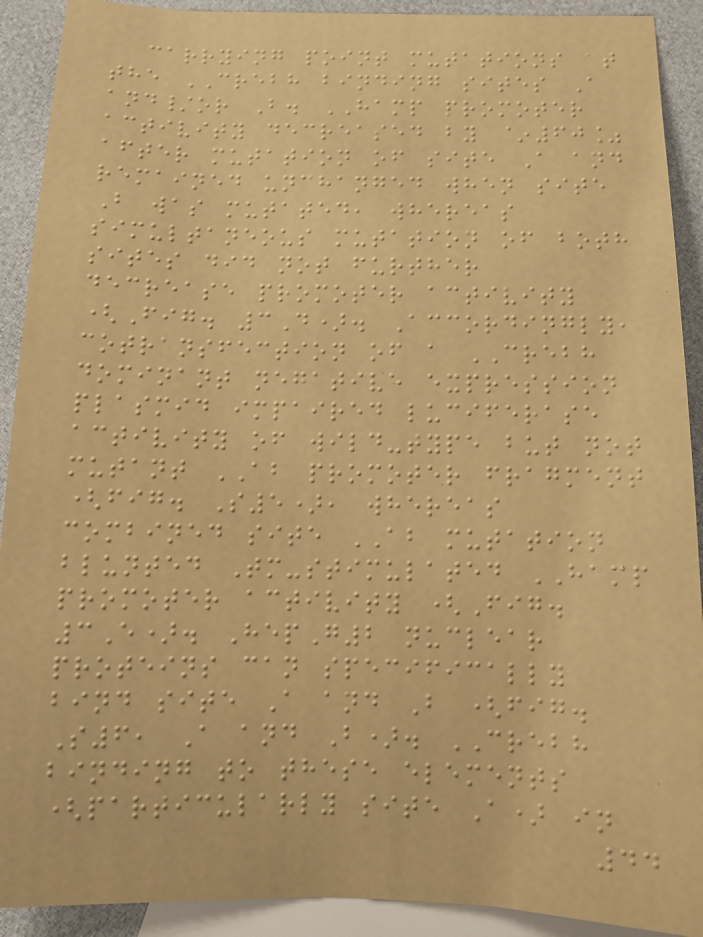carrying point mutations at
the CREBH binding sites A
and/or B. HAMP promoter
activity decreased by ~60%
after mutation of site A and
remained unchanged when site
B was mutated, whereas
simultaneous mutation of both
sites did not further
decrease promoter activity
(Fig. 3D). Accordingly,
cotransfection of a CREBH
dominant negative expression
plasmid impaired luciferase
activity of wild-type but not
mutant AB promoter fragment
(fig. S5), whereas
combined site AB mutation
blunted Tm-stimulated HAMP
promoter activity (Fig.
3E). HepG2 nuclear
proteins can specifically
bind site A and B (fig.
S6, A and B). CREBH
binding to these elements
(particularly site A) in
44
